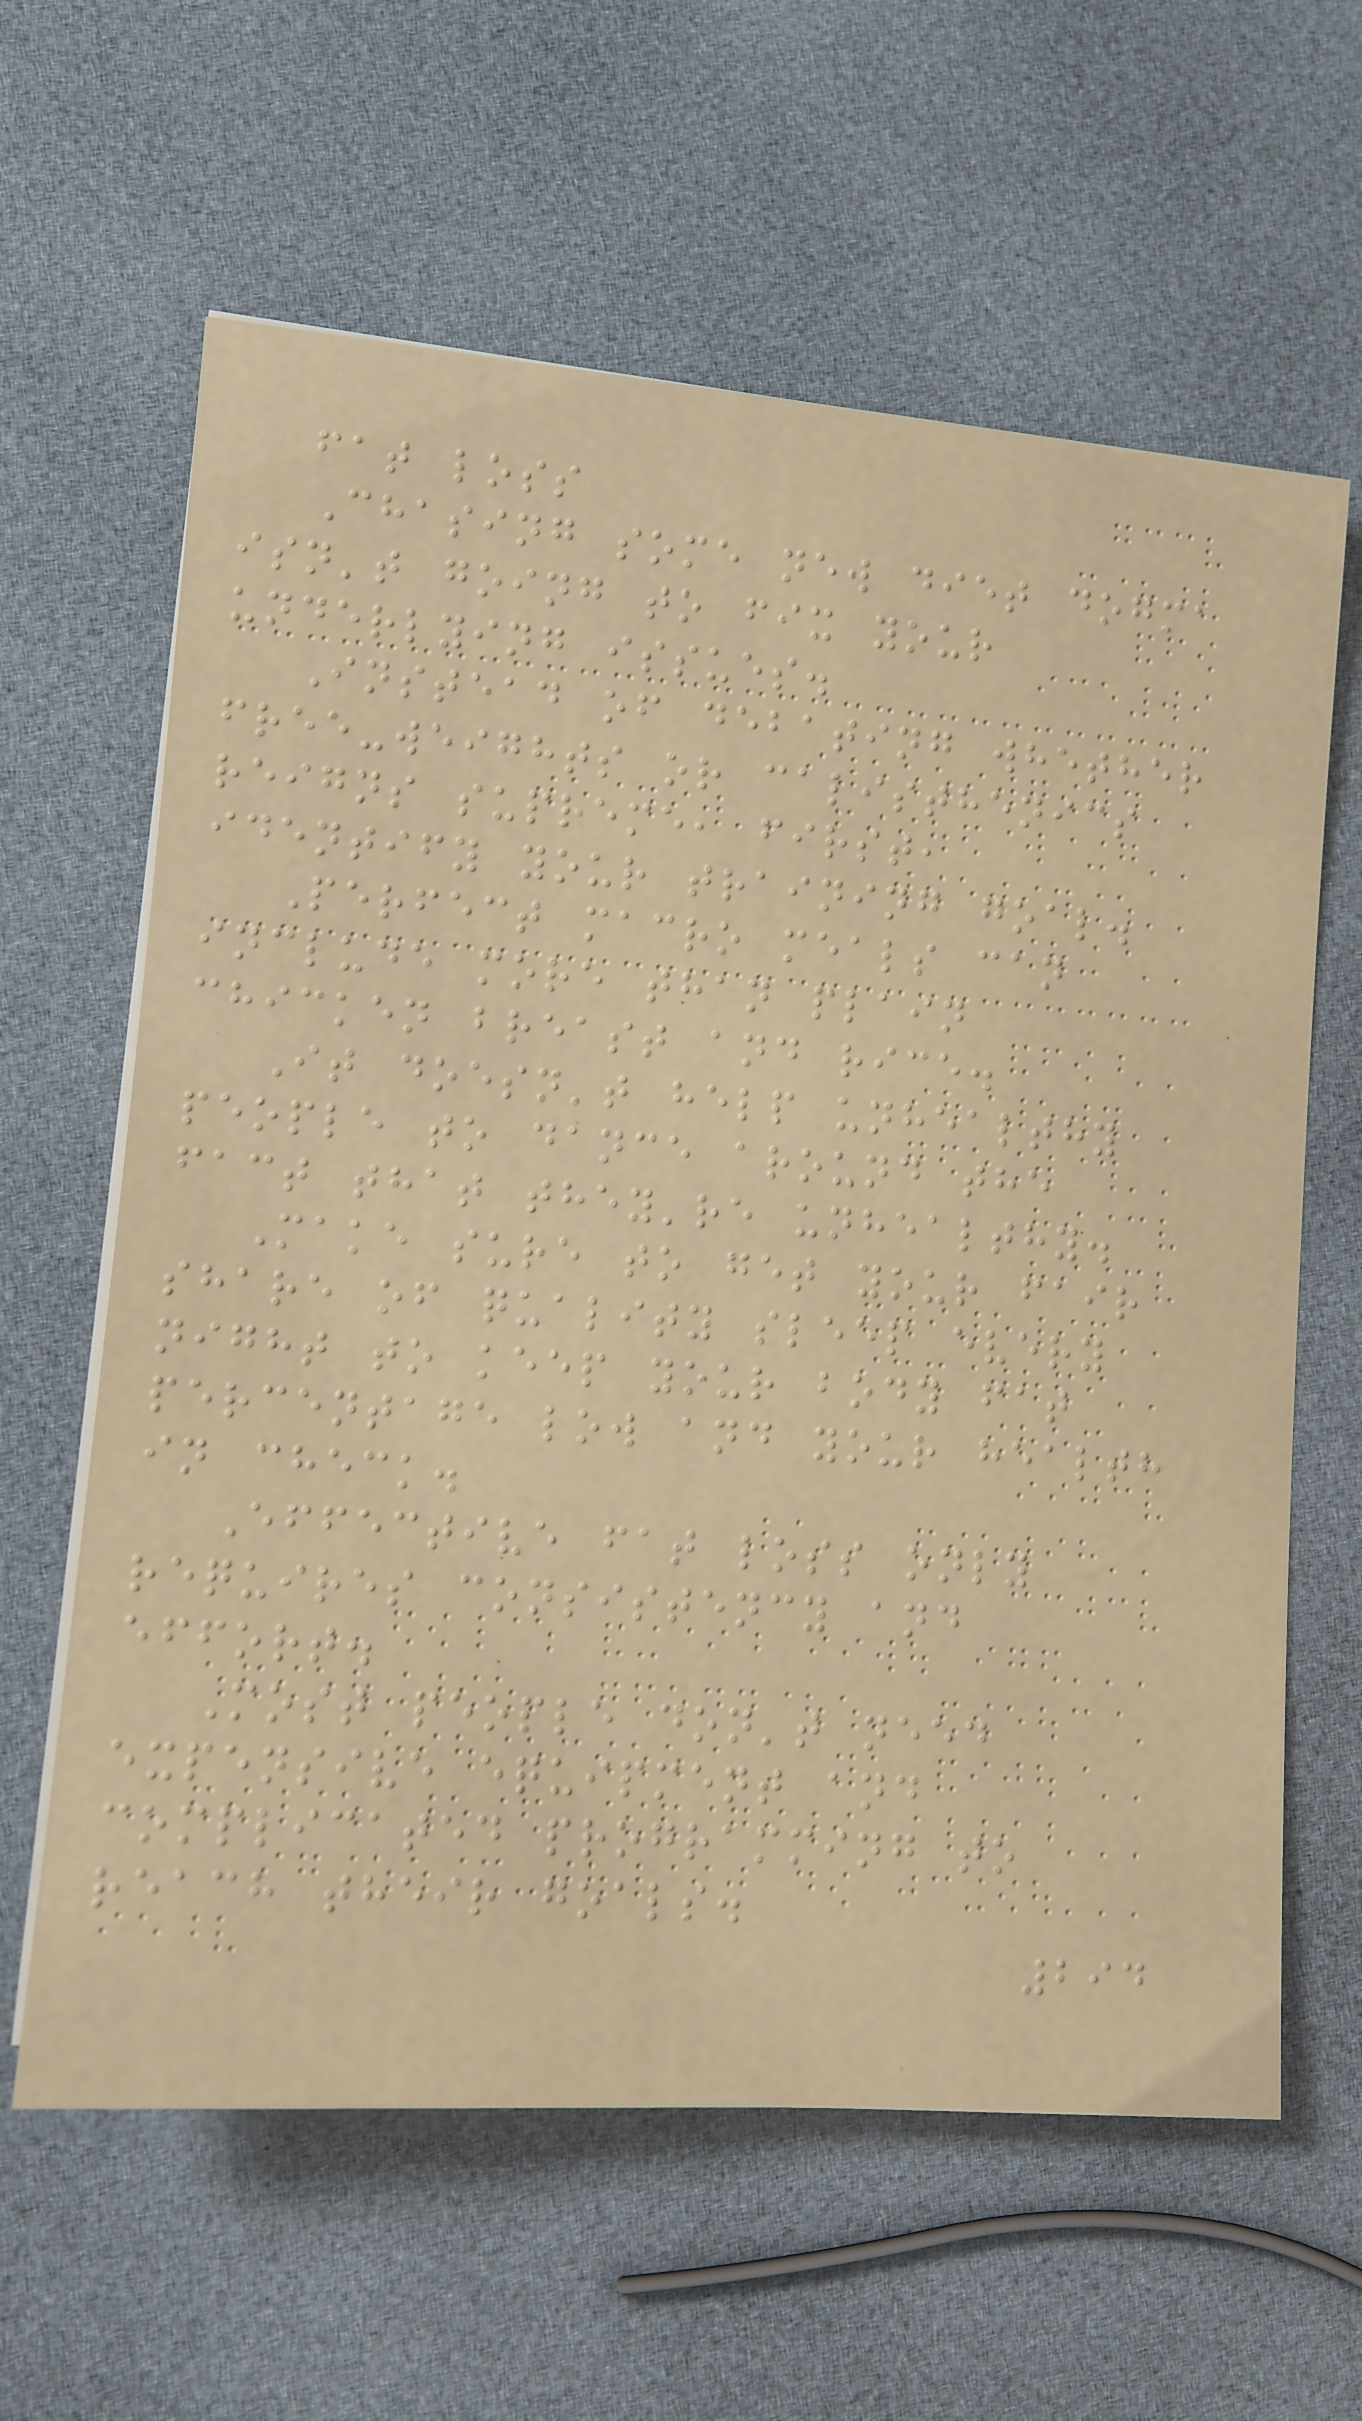fat loss
Chasing some new diet dogma
isn't going to fix your
underlying issues.
Instead of debating whether
free-weights or calisthenics
reigns supreme, first,
identify your training goal.
Perfect macro meals can
include more than plain
chicken breast and rice.
It doesn't help unhealthy
people to dance around the
fact that they're unhealthy.
Make sure to get your fair
share of quality sleep every
night to keep your body fat
percentage low and your health
in check.
Effective fat loss only
requires consistency and
effort.
Most people don't need
expensive equipment and
complicated programming to
reach their goals.
294
